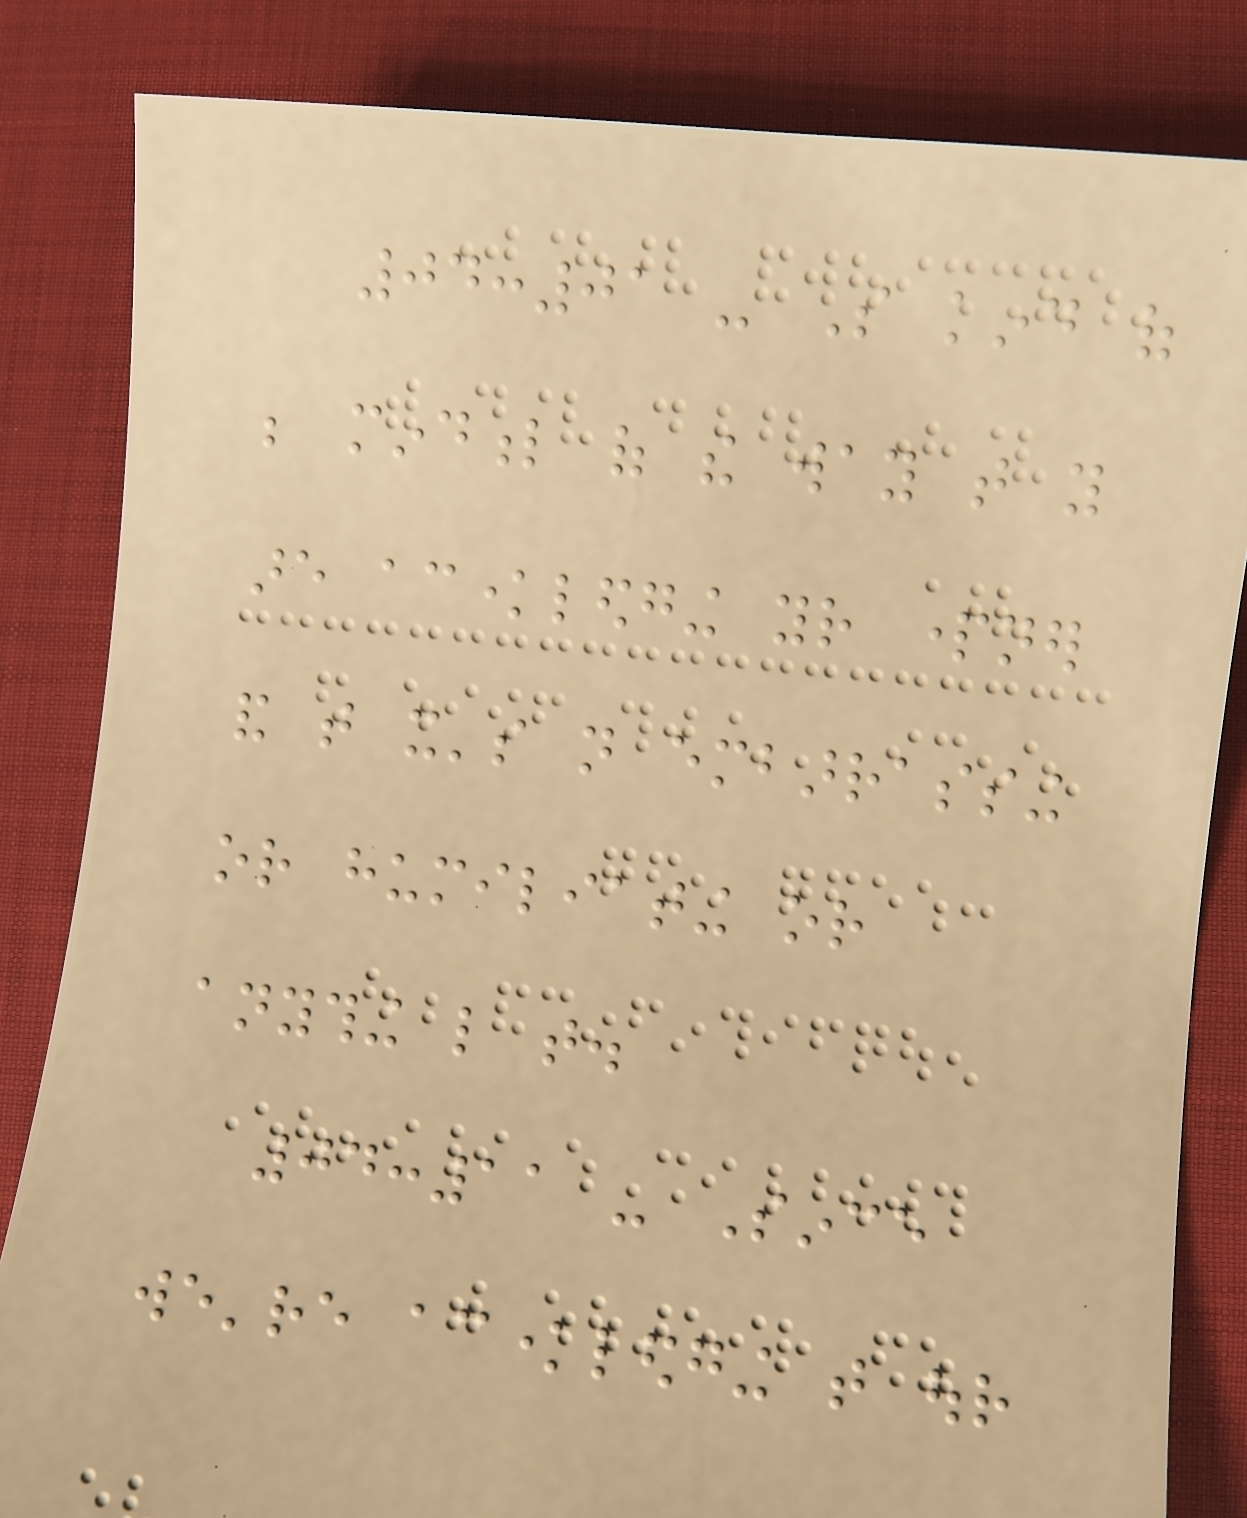04:01 - So kind of
be mindful of the way that you
are acknowledging your partner
and that it's not embarrassing
or humiliating or
anything like that.
04:11 - Since
we're acknowledging that our
